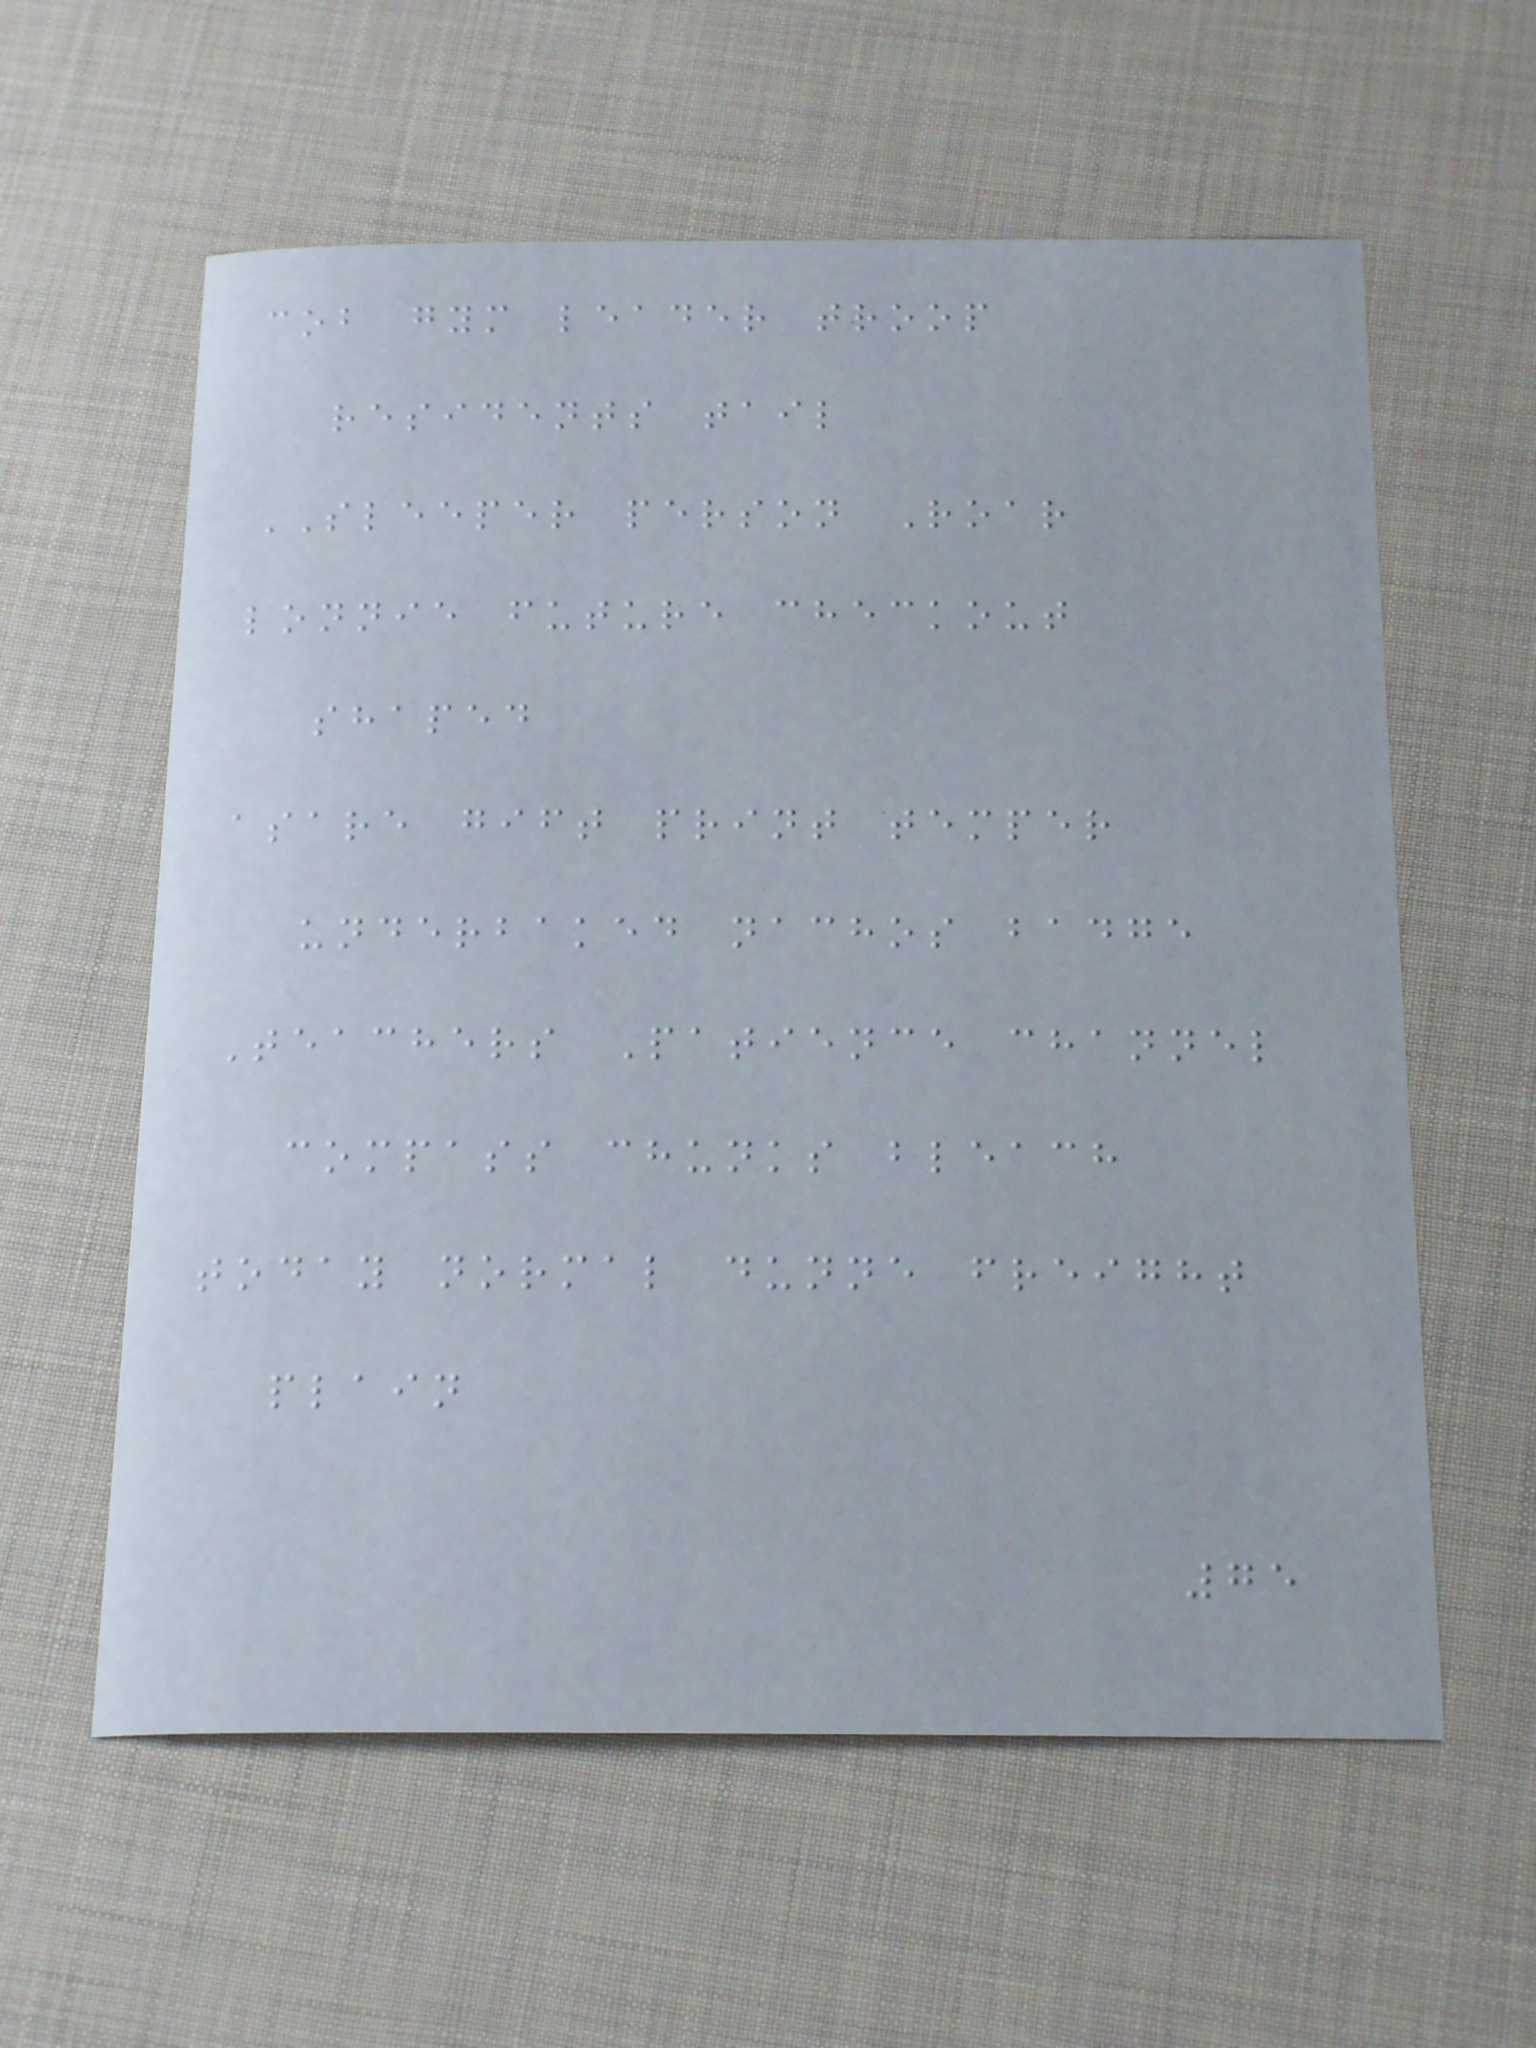cob gym leader troop
residents tail
SLEEPER person Roar
lonnie future checkout
shaped
asare gift print temper
underbaked nachos badge
Teachers Patience channel
compass chunks bleach
today normal dunne freight
plain
75
